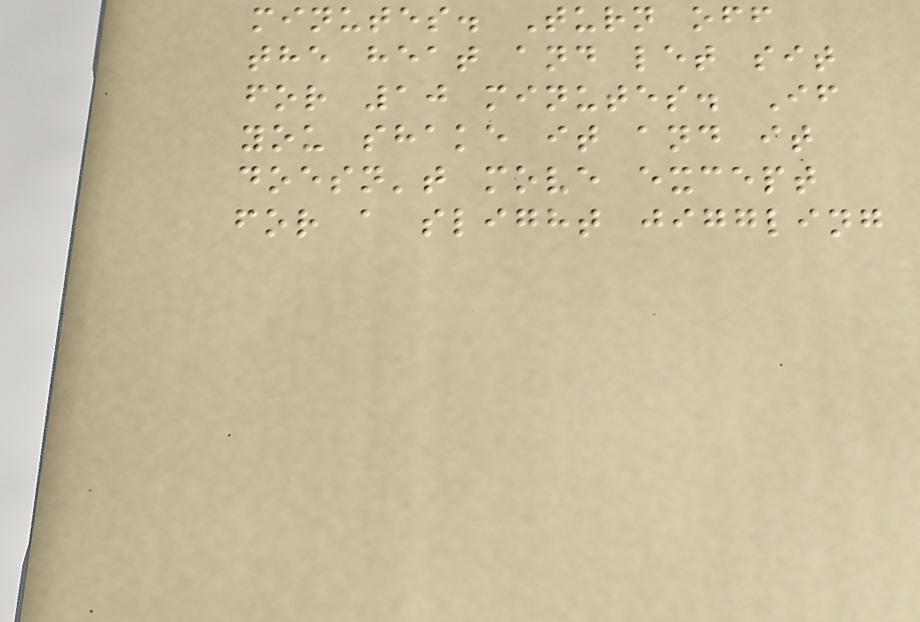minutes. Turn off
the heat and let sit
for 10 minutes. If
you shake it and it
doesn't move except
for a slight jiggling
